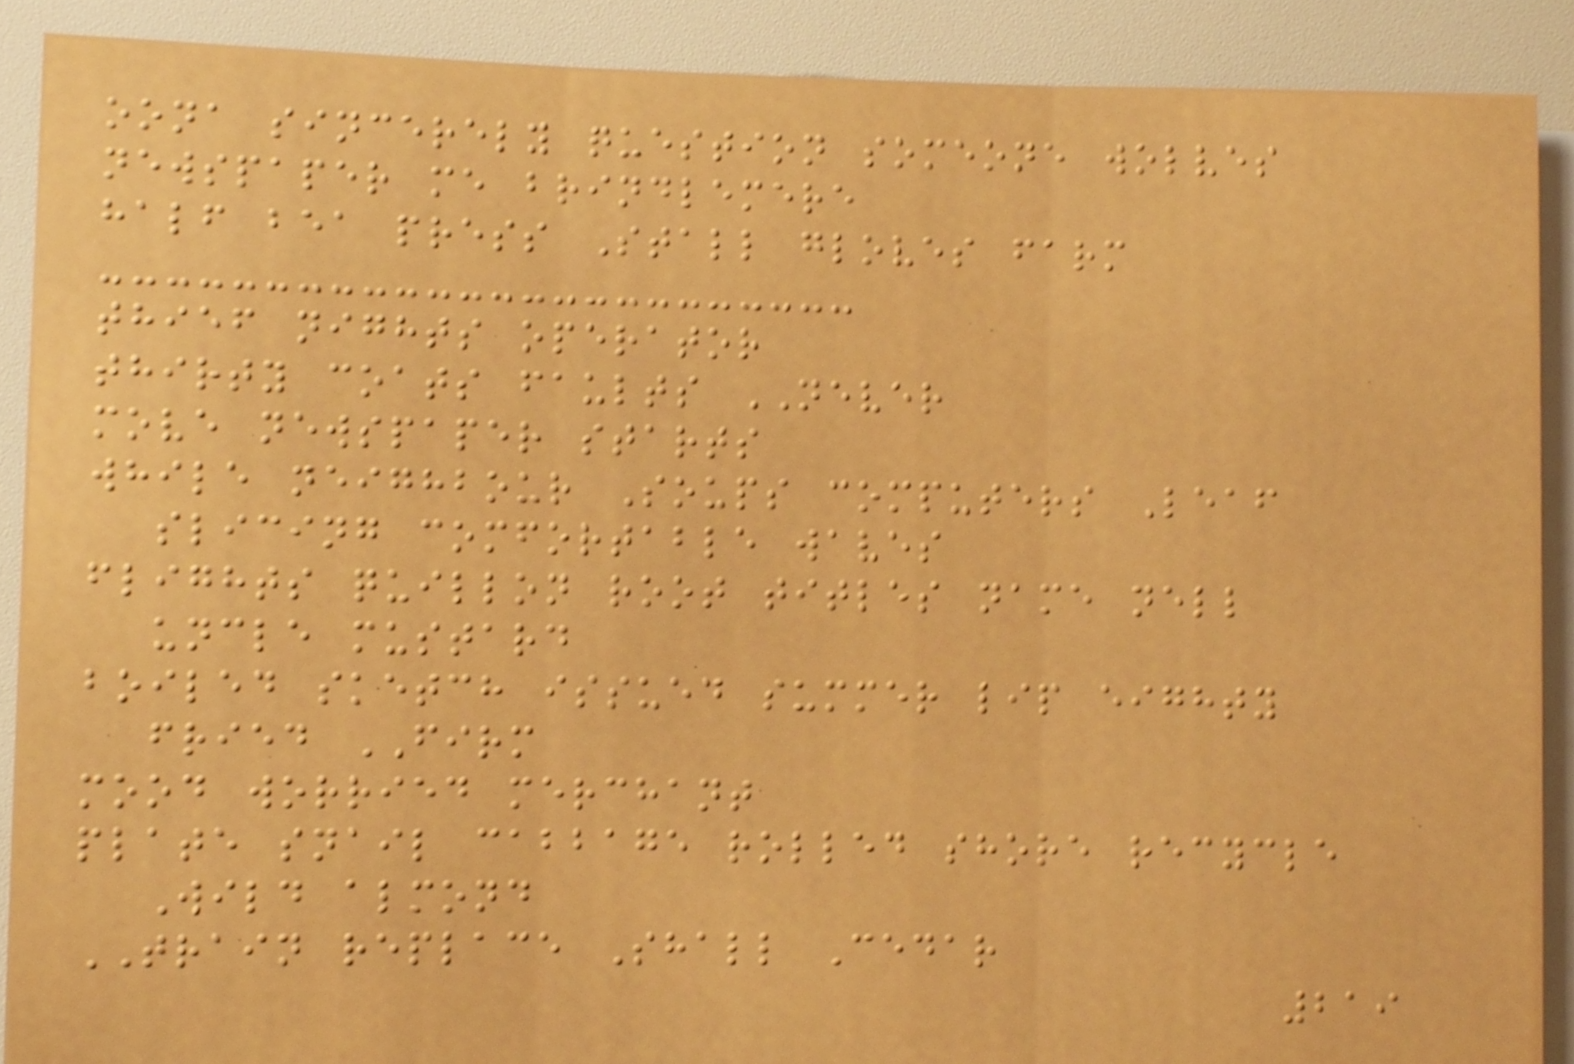oona sincerely question someone wolves
newspaper me brindlemere
half bea press Stall gloves farm
thief nights operator
thirty coats faults NEVER
move newspaper starts
while neighbour Soups computers Leaf
slicing comfortable waves
flights quillon root titles name nell
uncle mustard
boiled sketch issued summer lip eighty
fried FIRM
mood worried merchant
plate snail cabbage rolled shore recycle
Wild almond
TRAIN replace Shall Cedar
219
